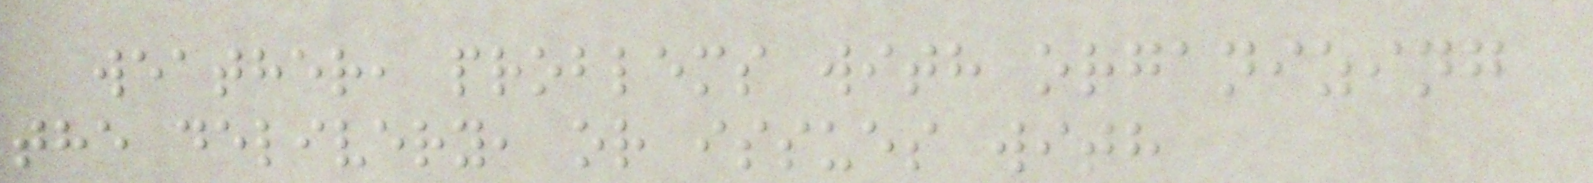weather, problems with organizing
the delivery, or issues with
